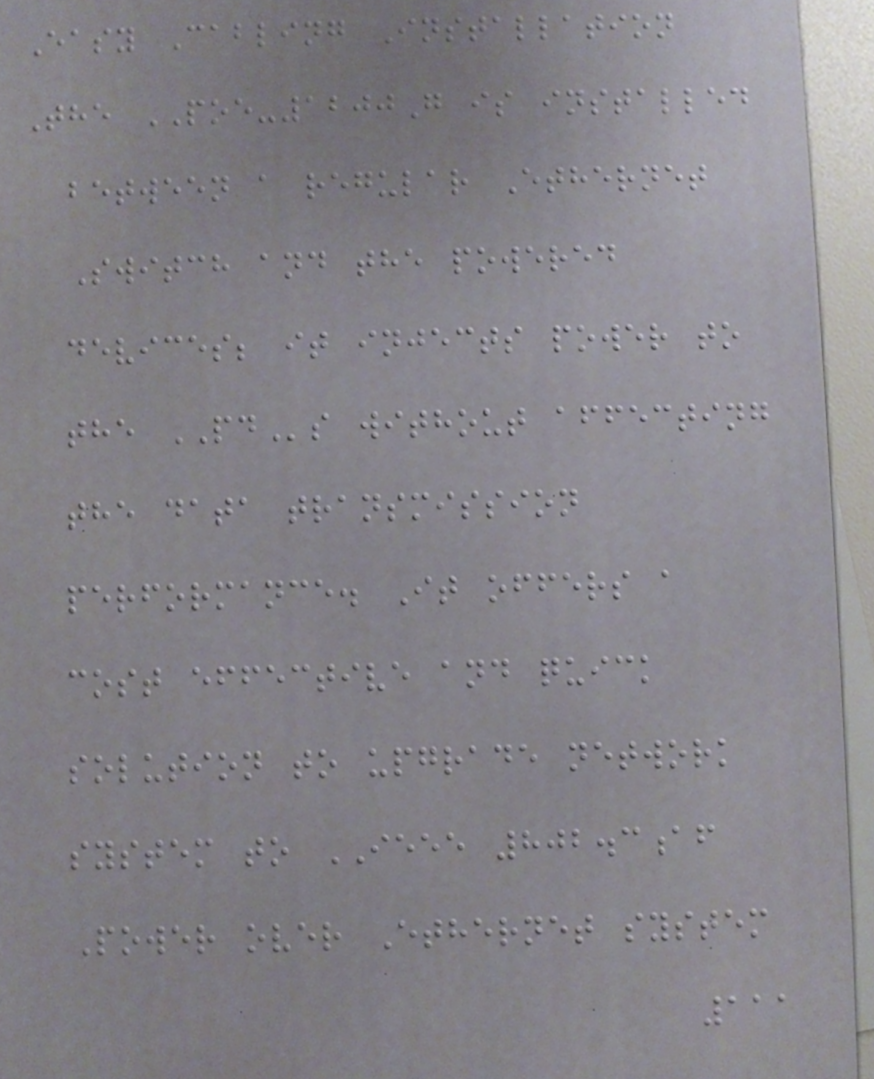Easy Cabling Installation
The POE-1200G is installed
between a regular Ethernet
Switch and the powered
devices; it injects power to
the PDs without affecting
the data transmission
performance. It offers a
cost effective and quick
solution to upgrade network
system to IEEE 802.3af
Power over Ethernet system
111
